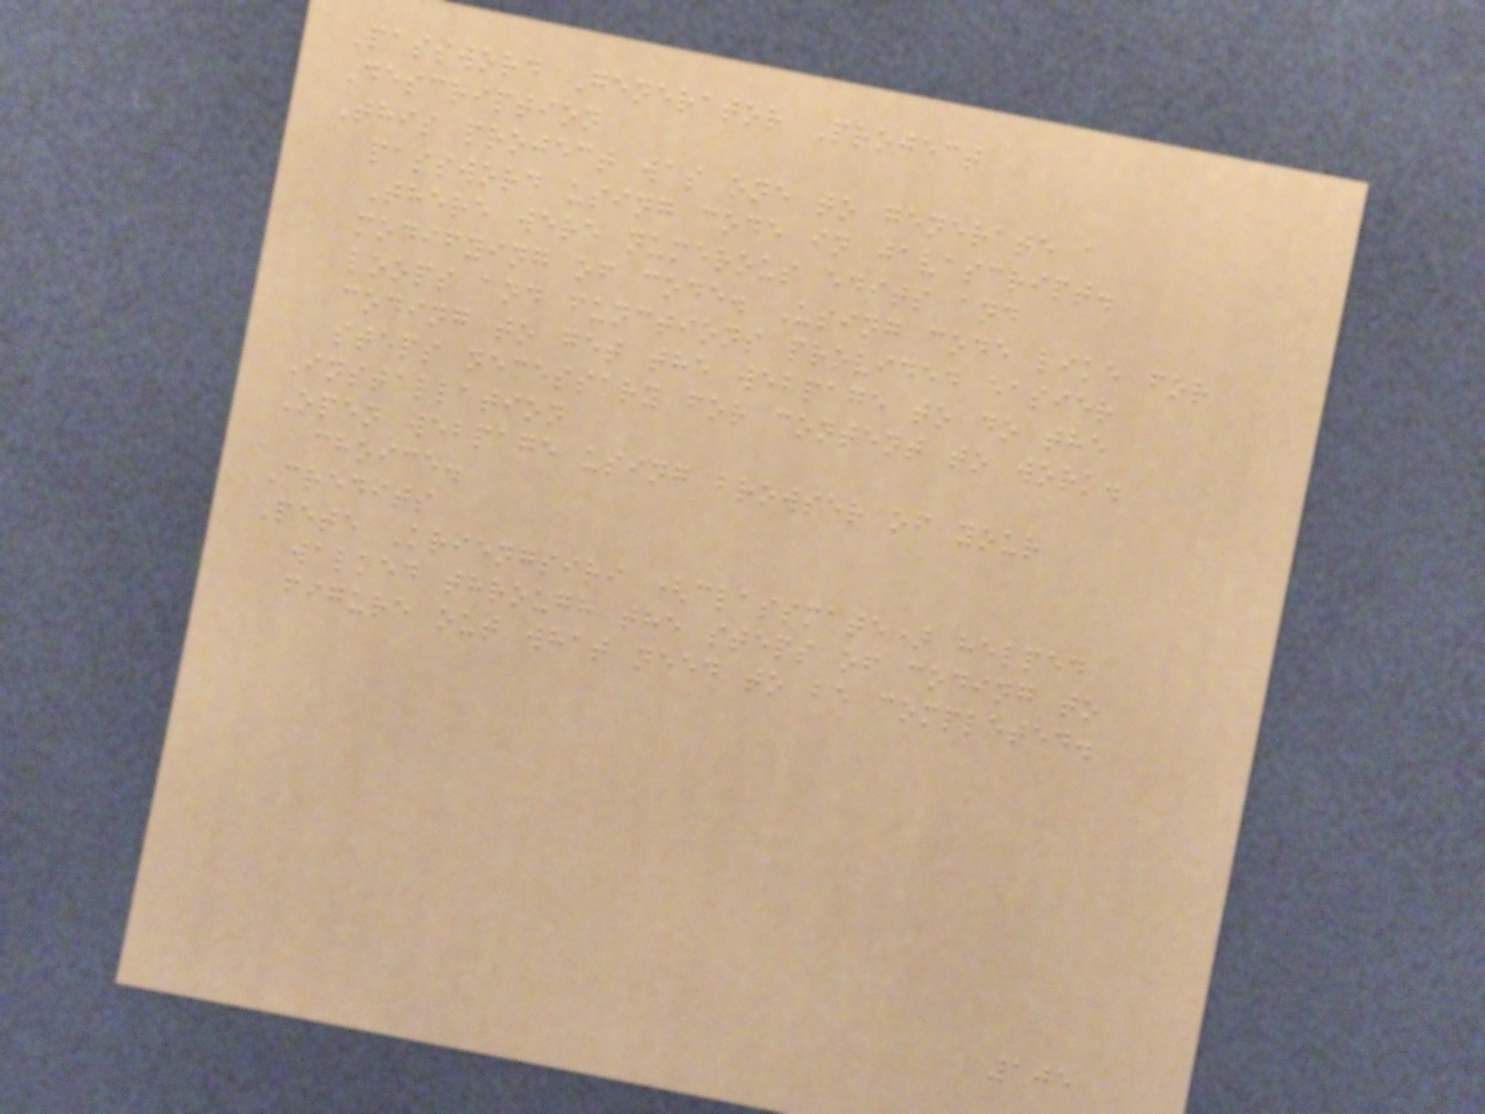Password Generator Project
Description
This project was one to generate a
password using code in javascript.
There were numerous edits and
modifying of code. Using code like for
loops and functions provided easier
coding to get the webpage to do the
steps necessary for content to work.
Installation
Open webpage using browser of your
choice.
Credits
Pete Kriengsiri (classmate) helped
walked through the steps of coding to
figure out what need to be completed.
105
